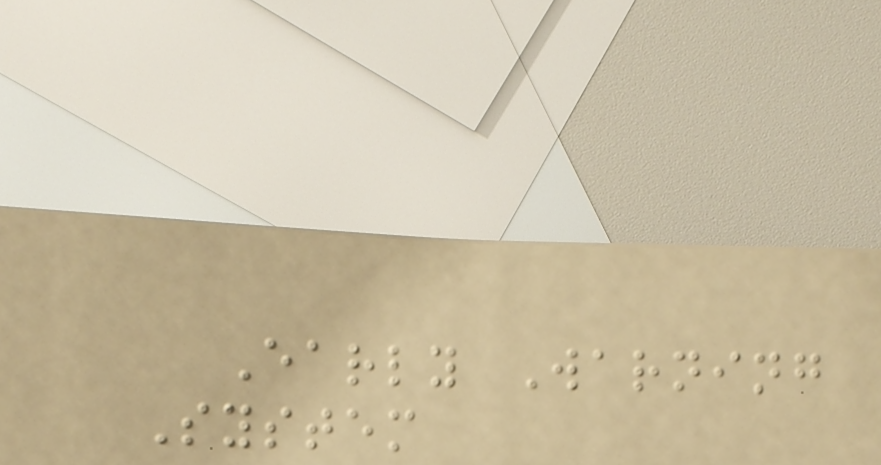Early Warning
System
